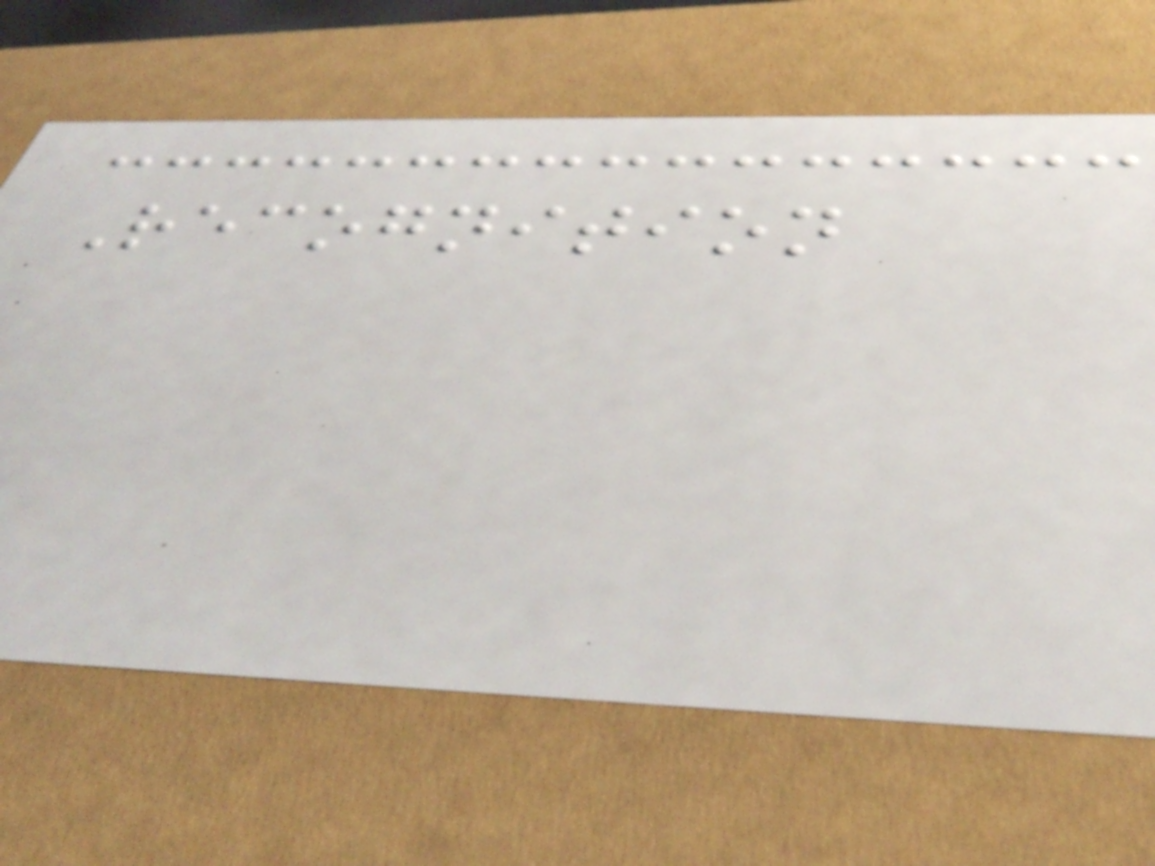Recognition
